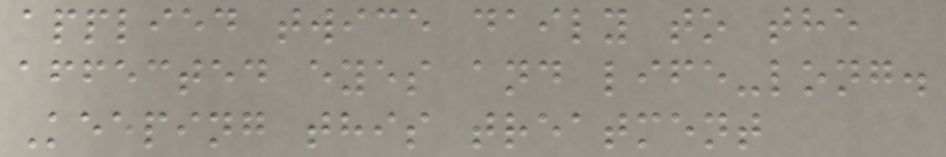applied twice daily to the
affected eyes and life-long.
Keeping this treatment
